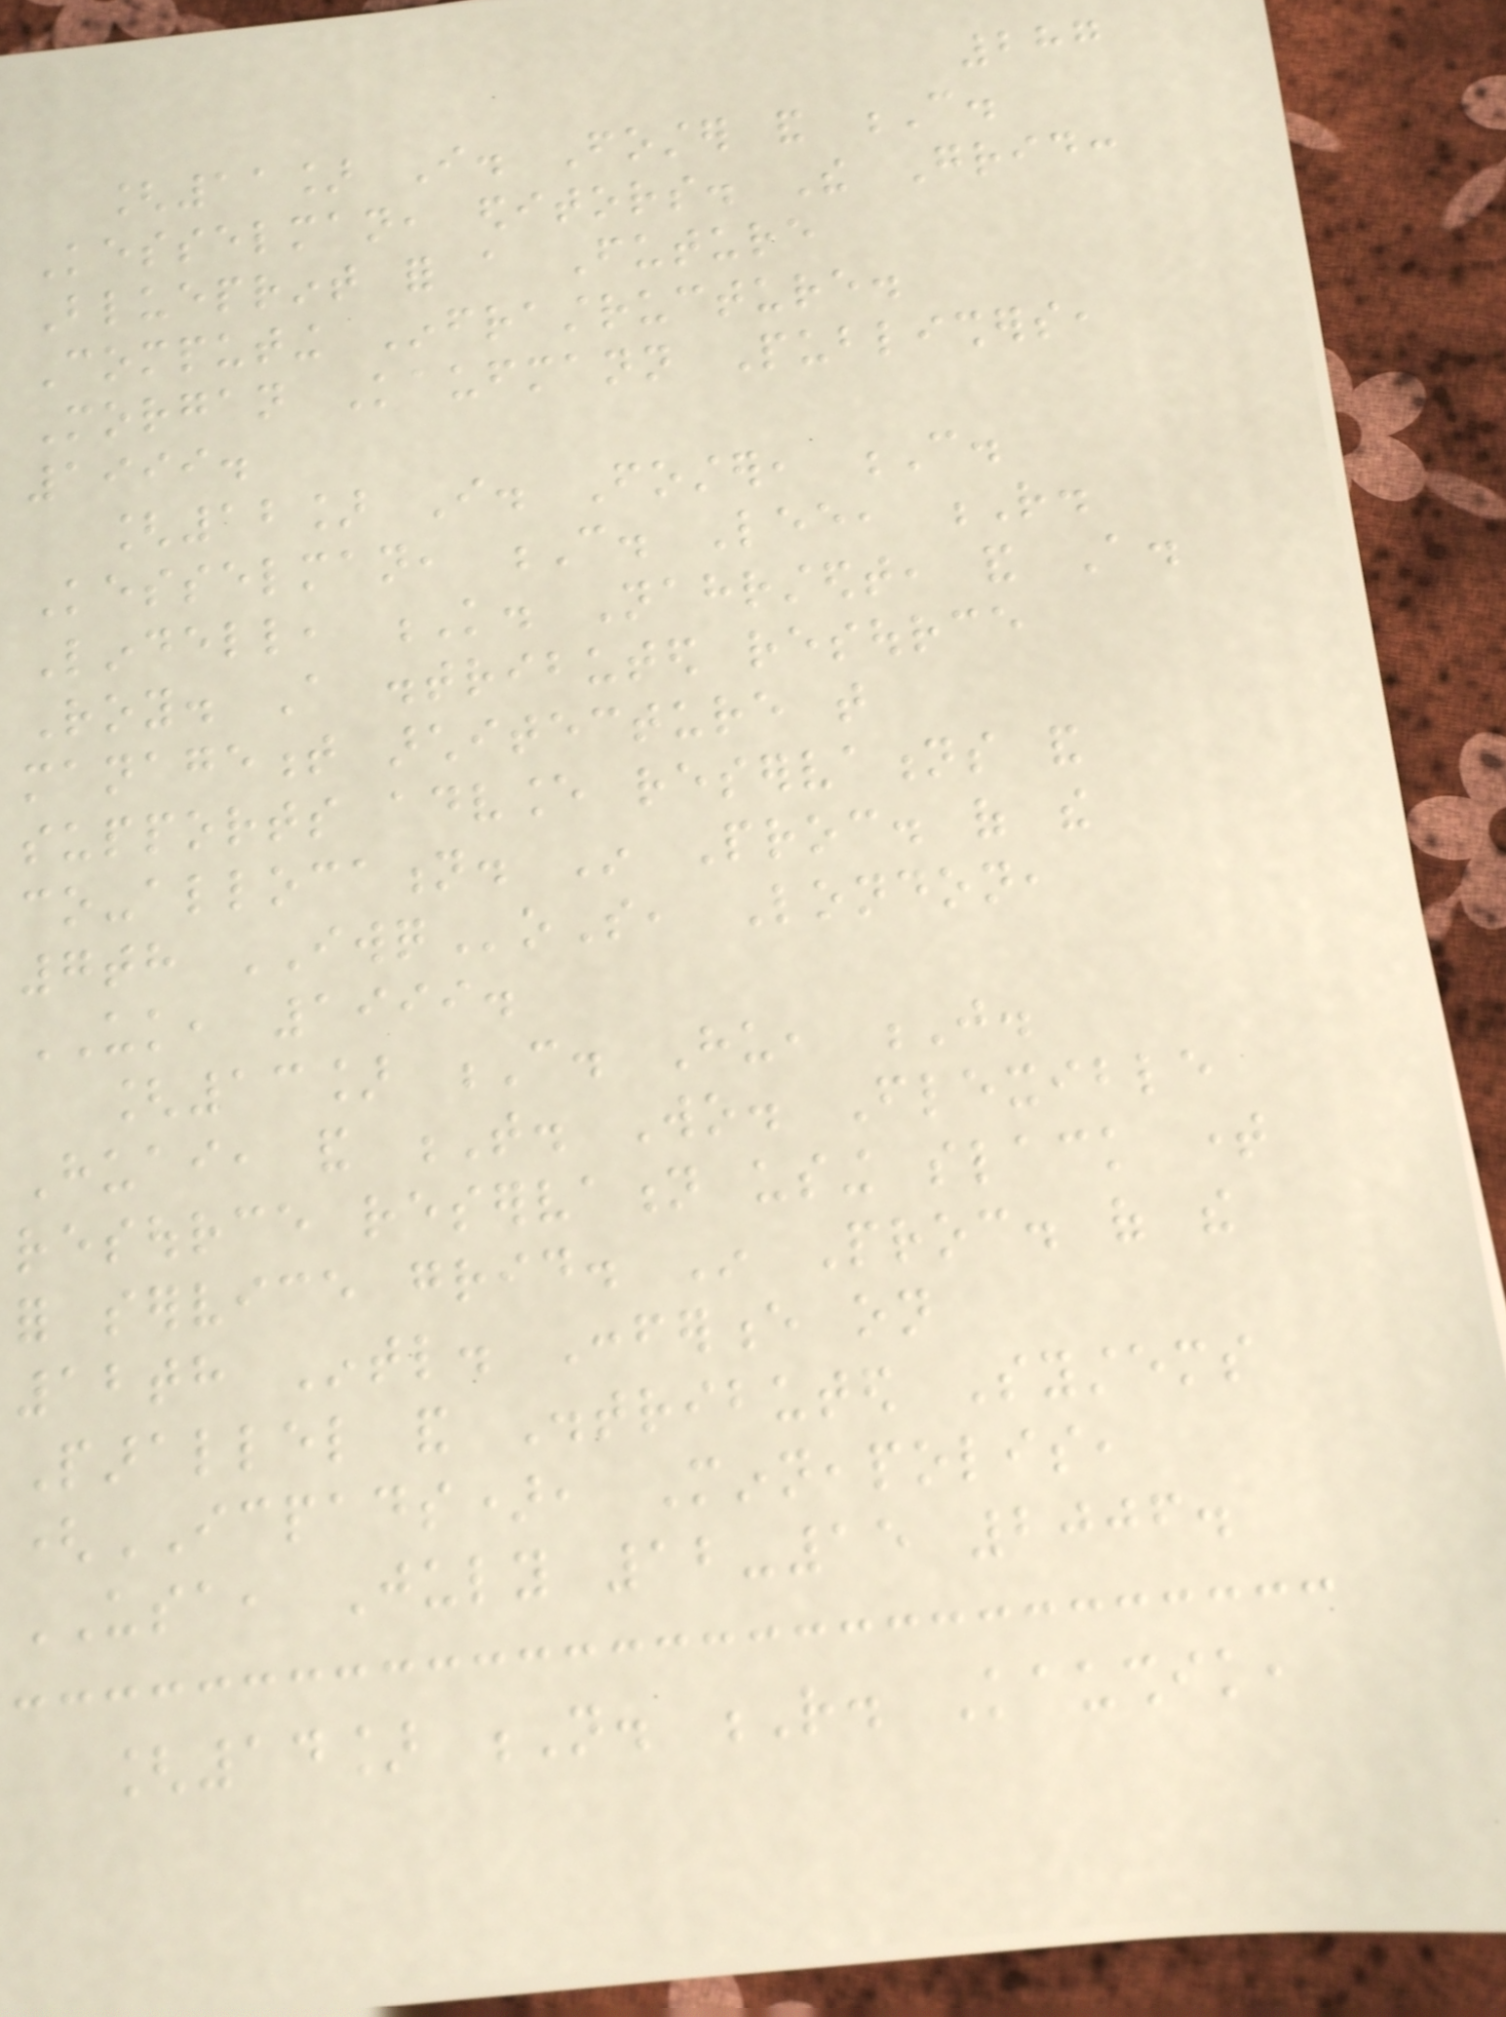287
[11] I. Foster and C.
Kesselman, editors. The Grid:
Blueprint for a Future
Computing Infrastructure.
Morgan Kaufmann Publishers,
1999.
[12] I. Foster, C.
Kesselman, C. Lee, R.
Lindell, K. Nahrstedt, and A.
Roy. A distributed resource
management architecture that
supports advance reservations and
co-allocation. In Proc. of the
7th IWQoS, London,
UK, 1999.
[13] C. Hu, J.
Huai, and T. Wo. Flexible
resource reservation using slack time
for service grid. In Proc. of the
12th Intl. Conference on
Parallel and Distributed Systems
(ICPADS), Minneapolis,
USA, July 12-15 2006.
[14] N. R. Kaushik,
